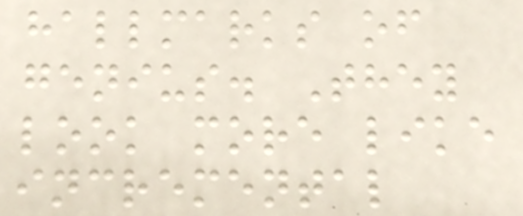hallmarks of
genius. They
look more like
incremental
